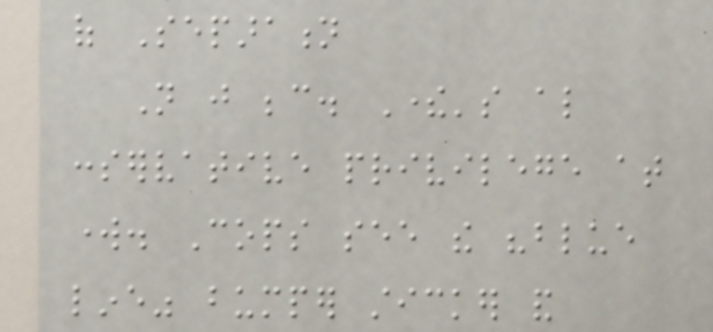of Separation
Not just because. There's also
conservative privilege at
work. Cops see the "blue
line" bumper sticker and
